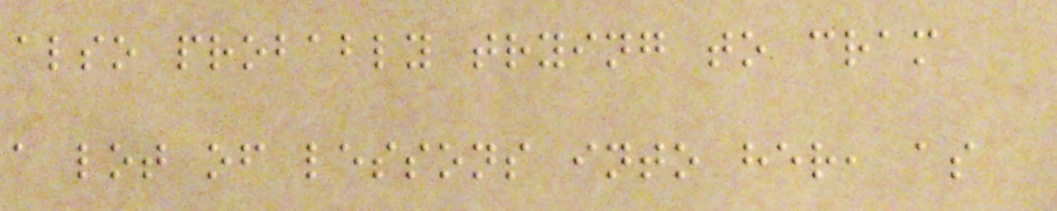also probably trying to cram
a lot of lessons into her, as
